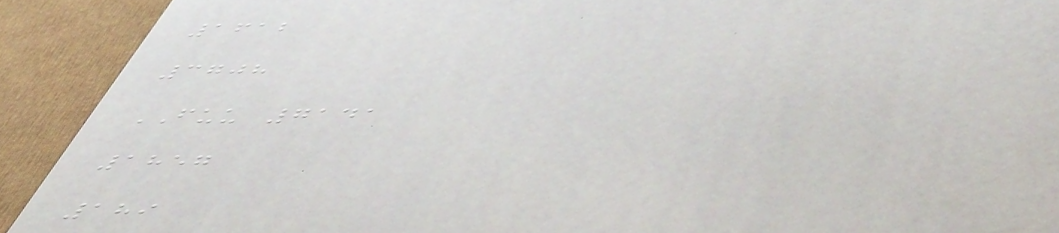1612
3708
FUU 7141
1857
189
